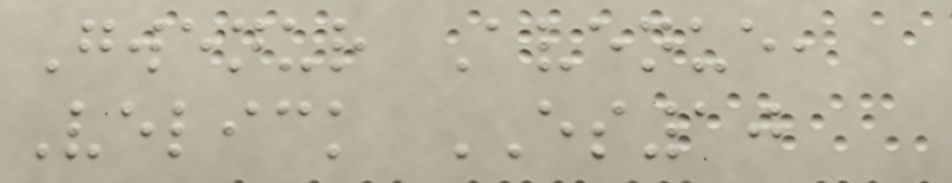Gwenur Avenue,
Velick ES10
